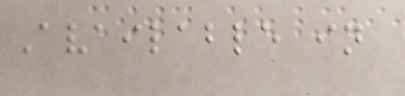Available in
